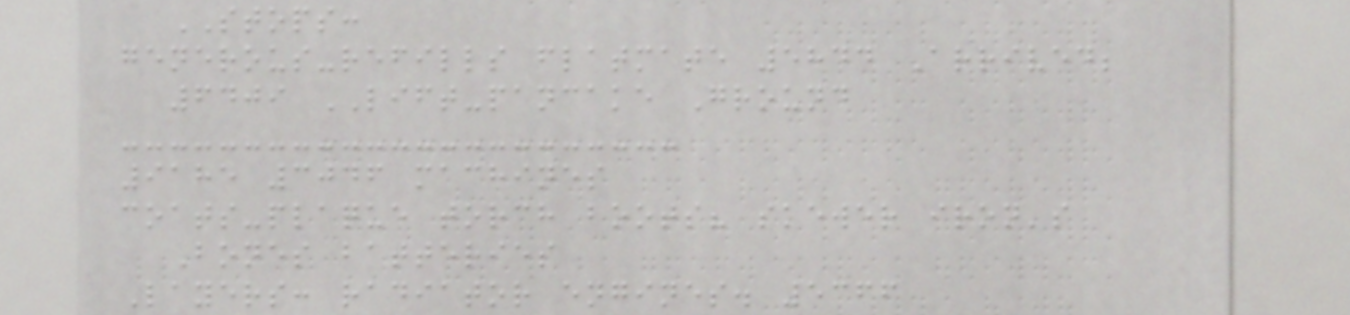STOPS:
generous-refills flatmate 5844 Arrived;
6409 LIFT-pancake Ground
9185 3046 machines
coats-plaque torch boots? skewer iron's
Bones batteries
Layers: radiator engines. 5366
